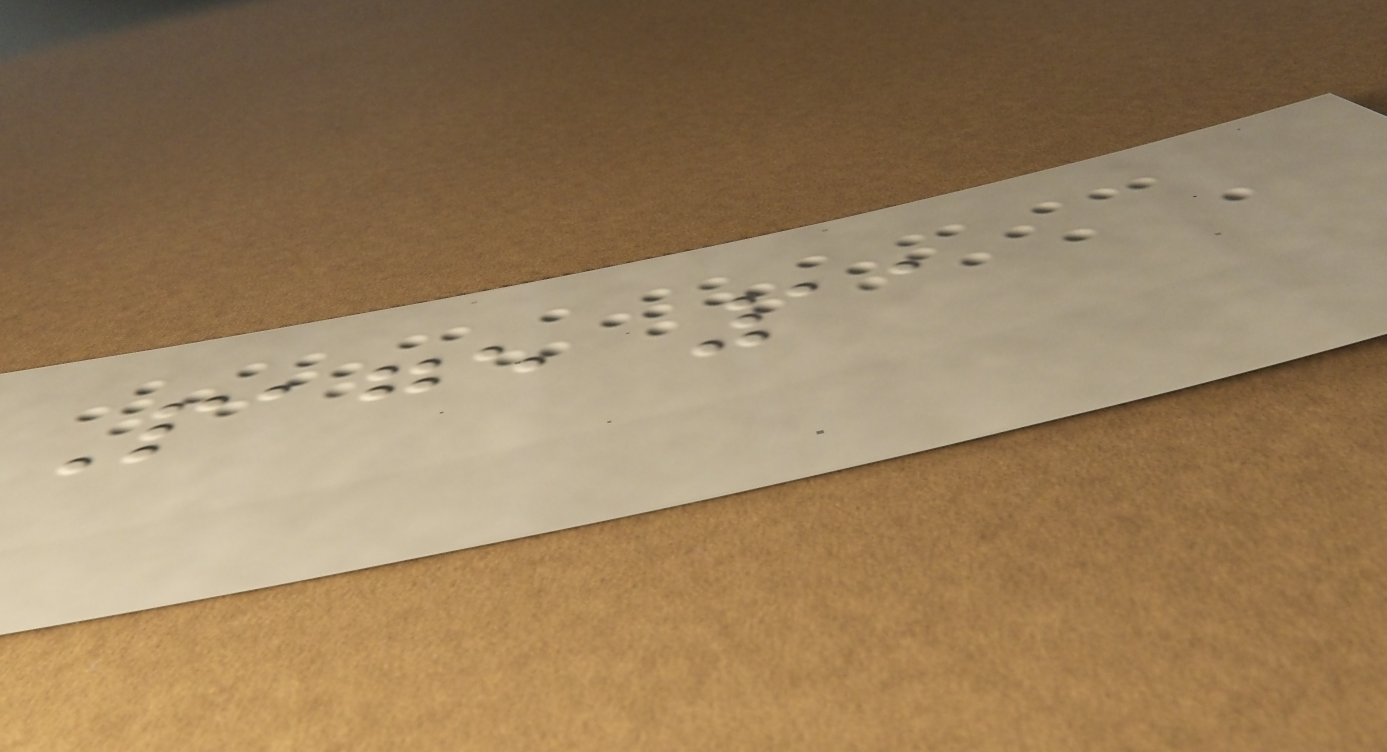Page 11
